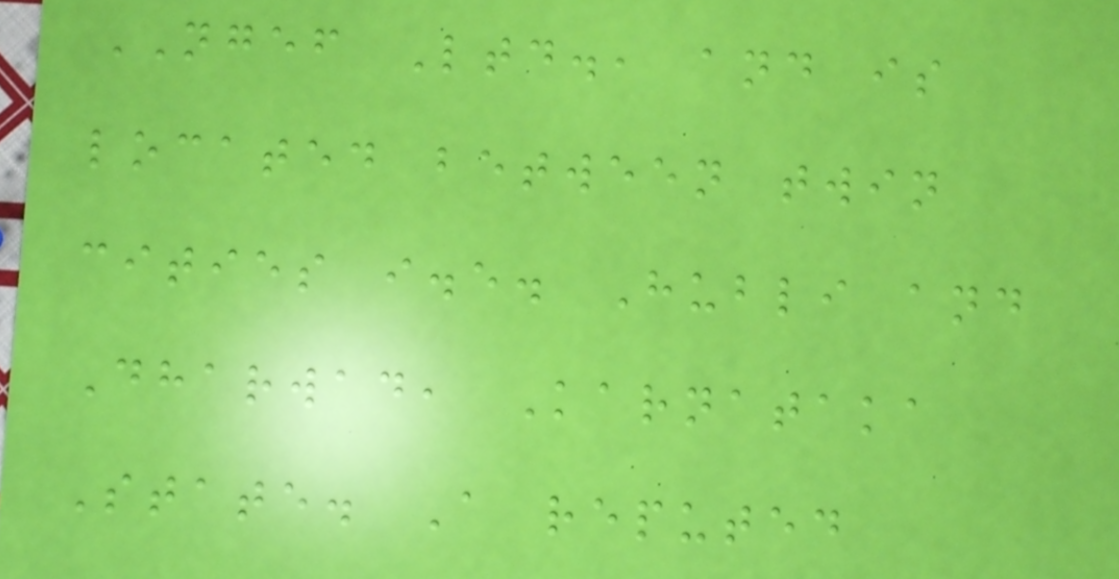NGEF Ltd., and is
located between twin
cities i.e. Hubli and
Dharwad, Karnataka
State. A reputed
